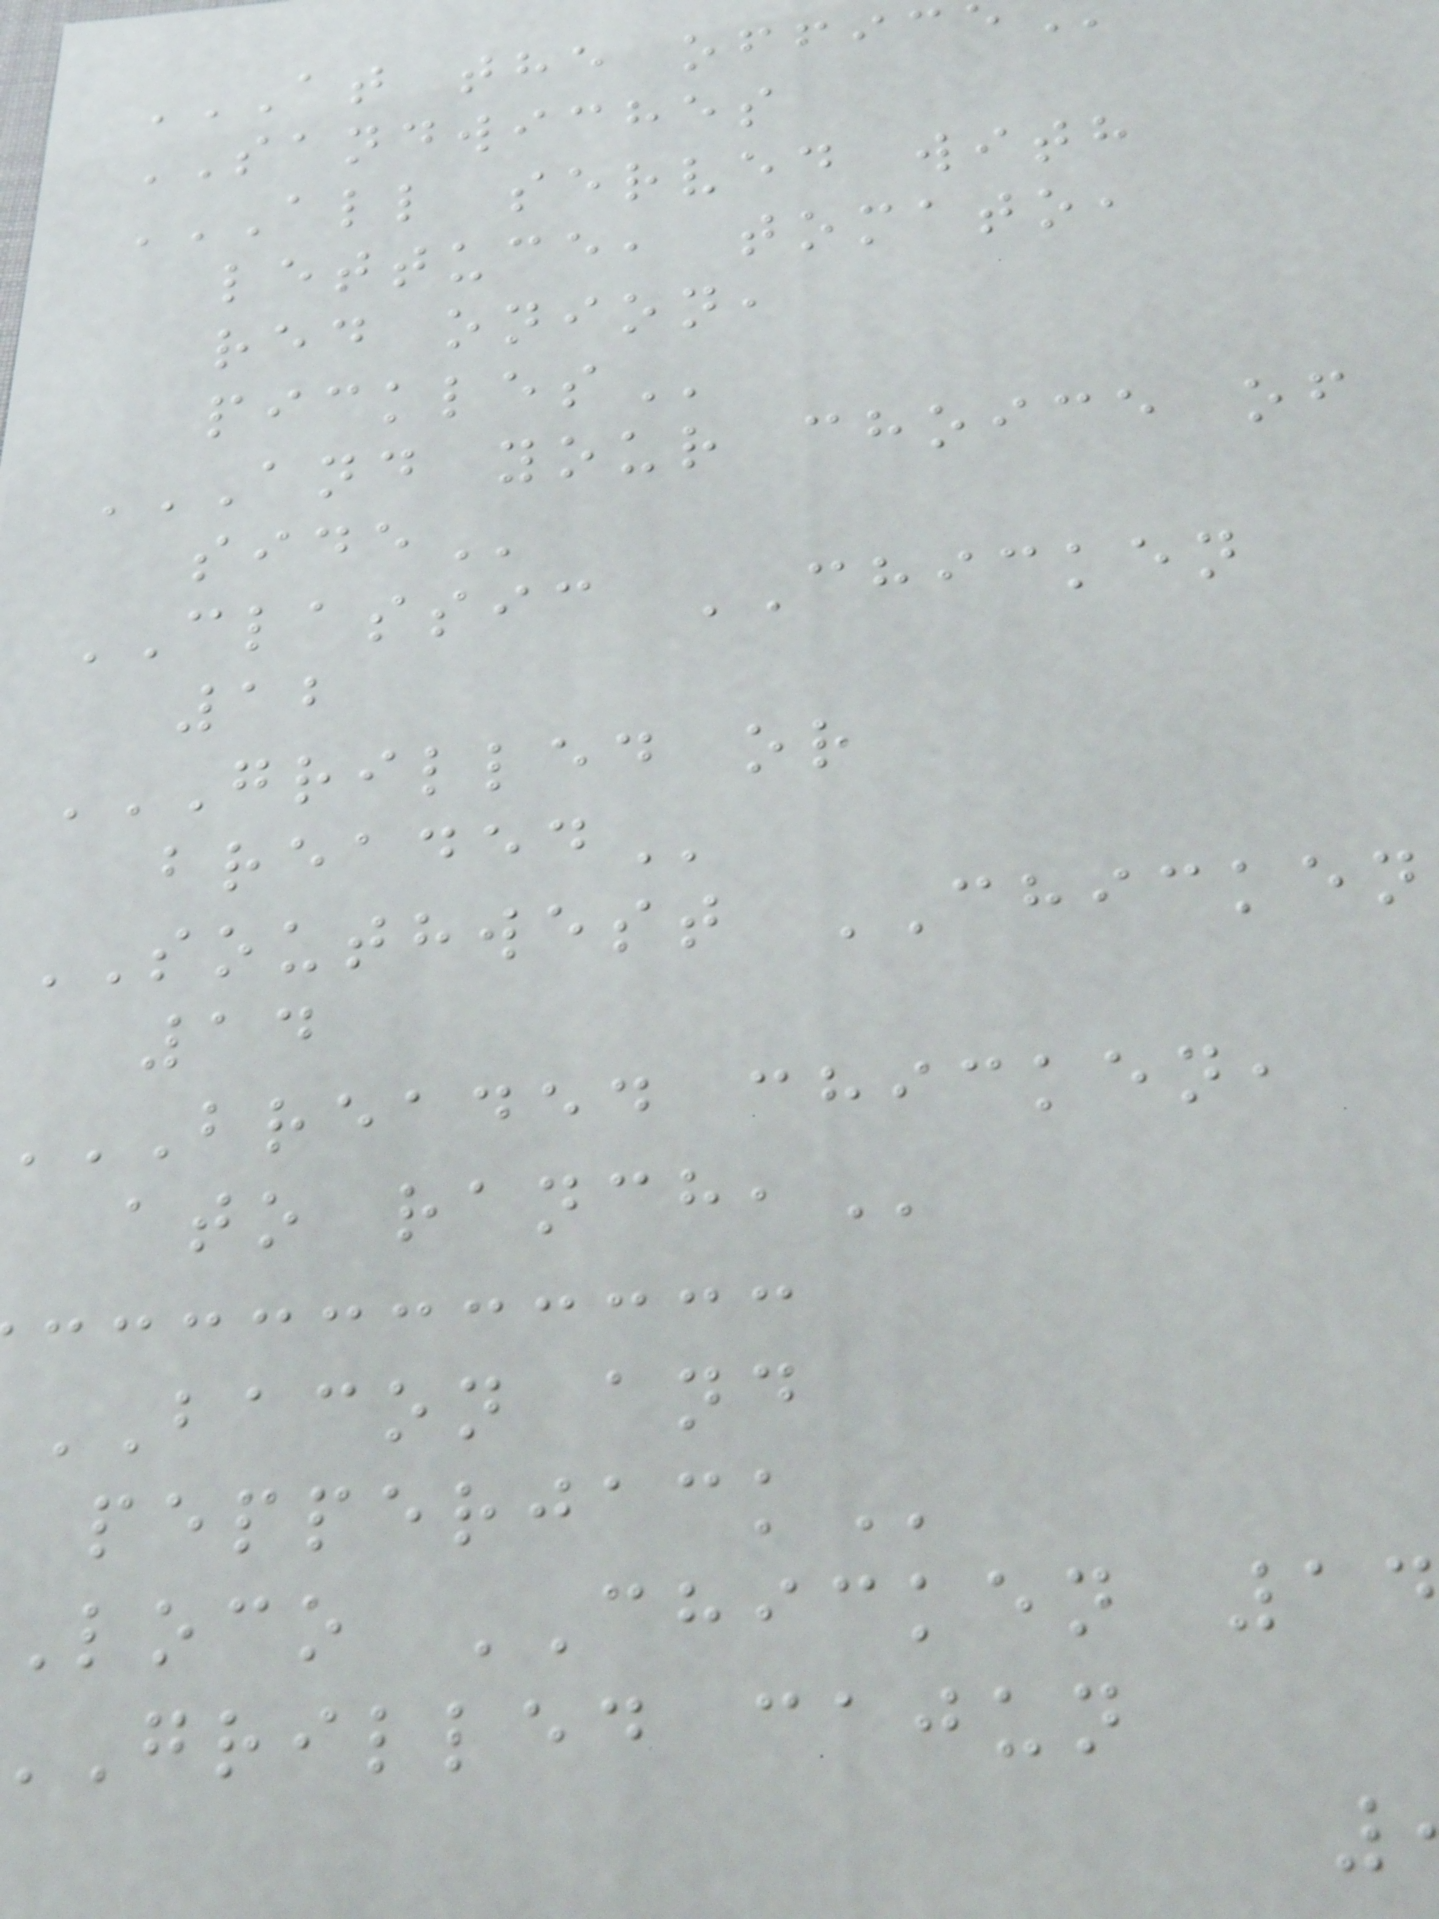SANDWICHES
ALL SERVED WITH
lettuce, tomato,
red onion,
AND YOUR CHOICE OF
CLASSIC CHICKEN
12
GRILLED OR
SOUTHWEST CHICKEN
14
BREADED chicken,
BACON and
loco CHICKEN 14
grilled cajun
